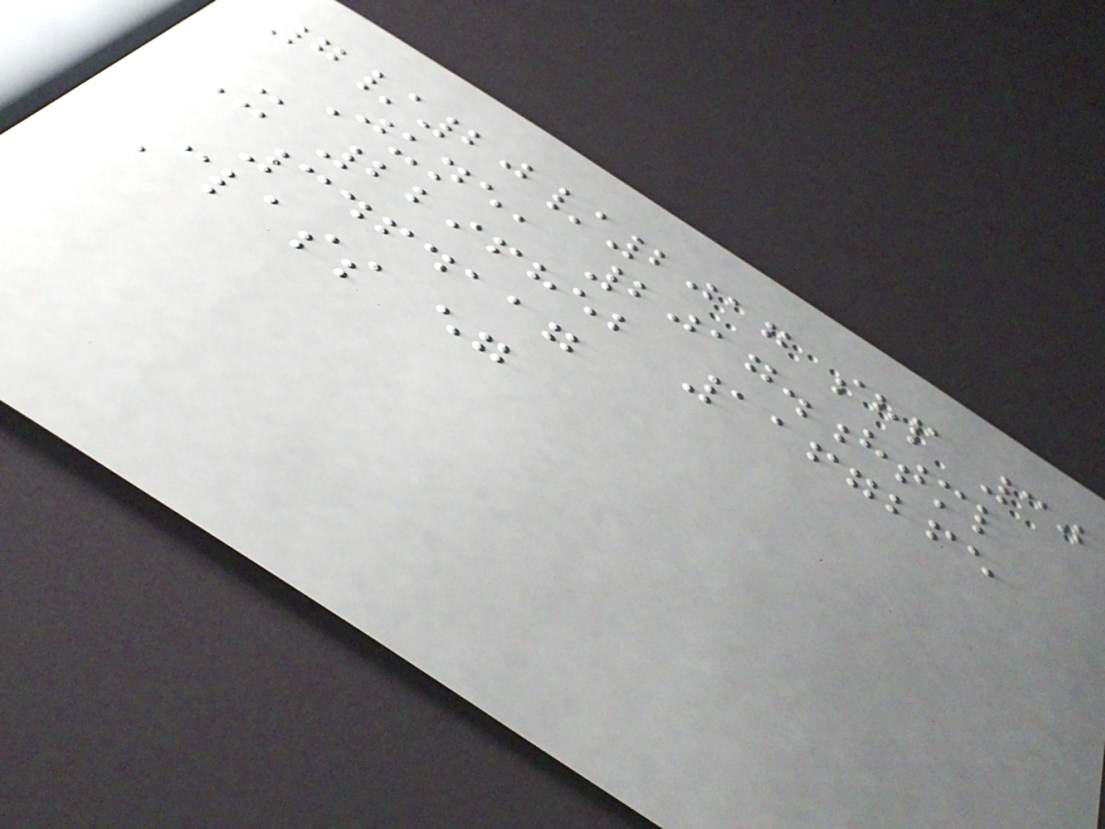7/20/2017 shp 30
June, 2017.html
X 2296852 1167265
3464117
Class eg
